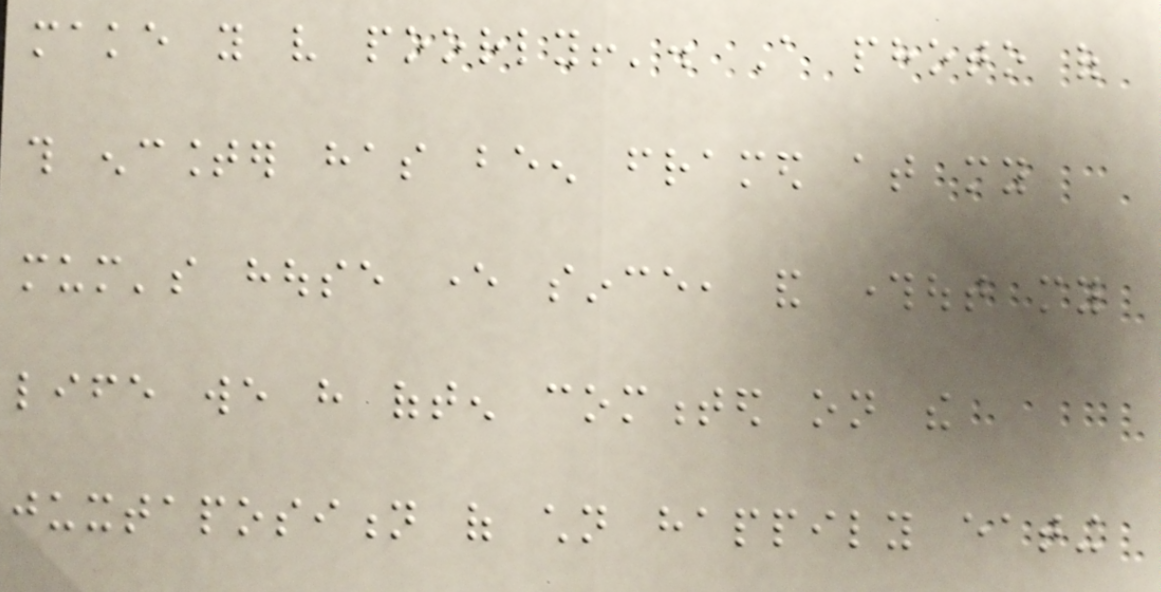make you very poorly!'. A photo of
this encounter has been framed at my
mum's house ever since, and throughout my
life we have often commented on the
juxtaposition of children happily eating
